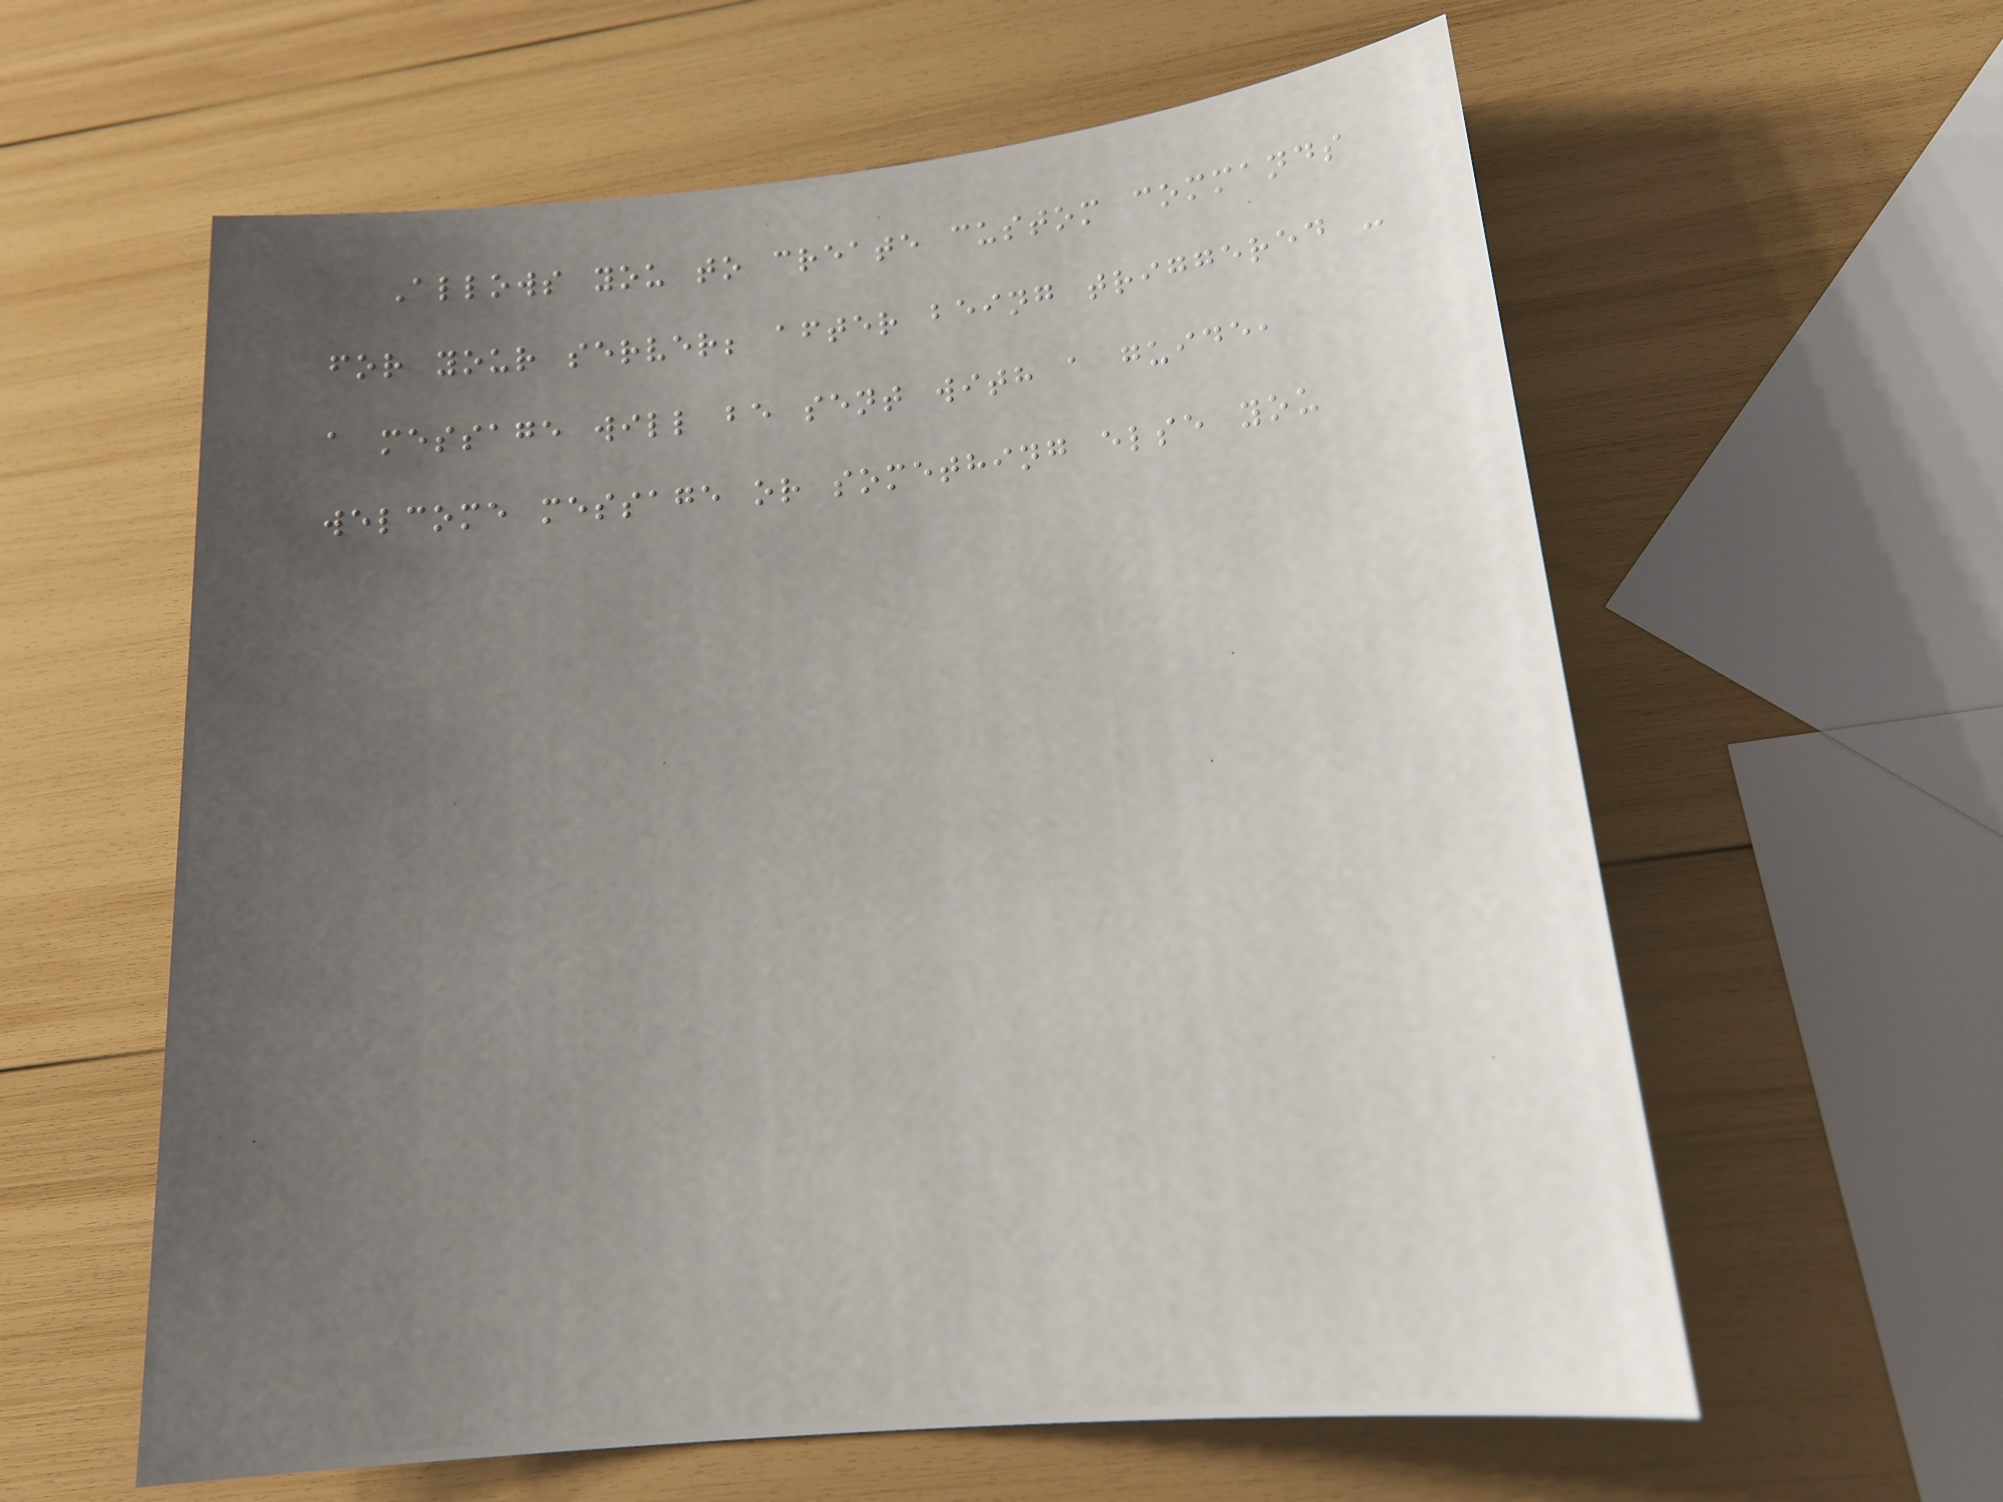Allows you to create custom commands
for your server; after being triggered -
a message will be sent with a guide,
welcome message or something else you
